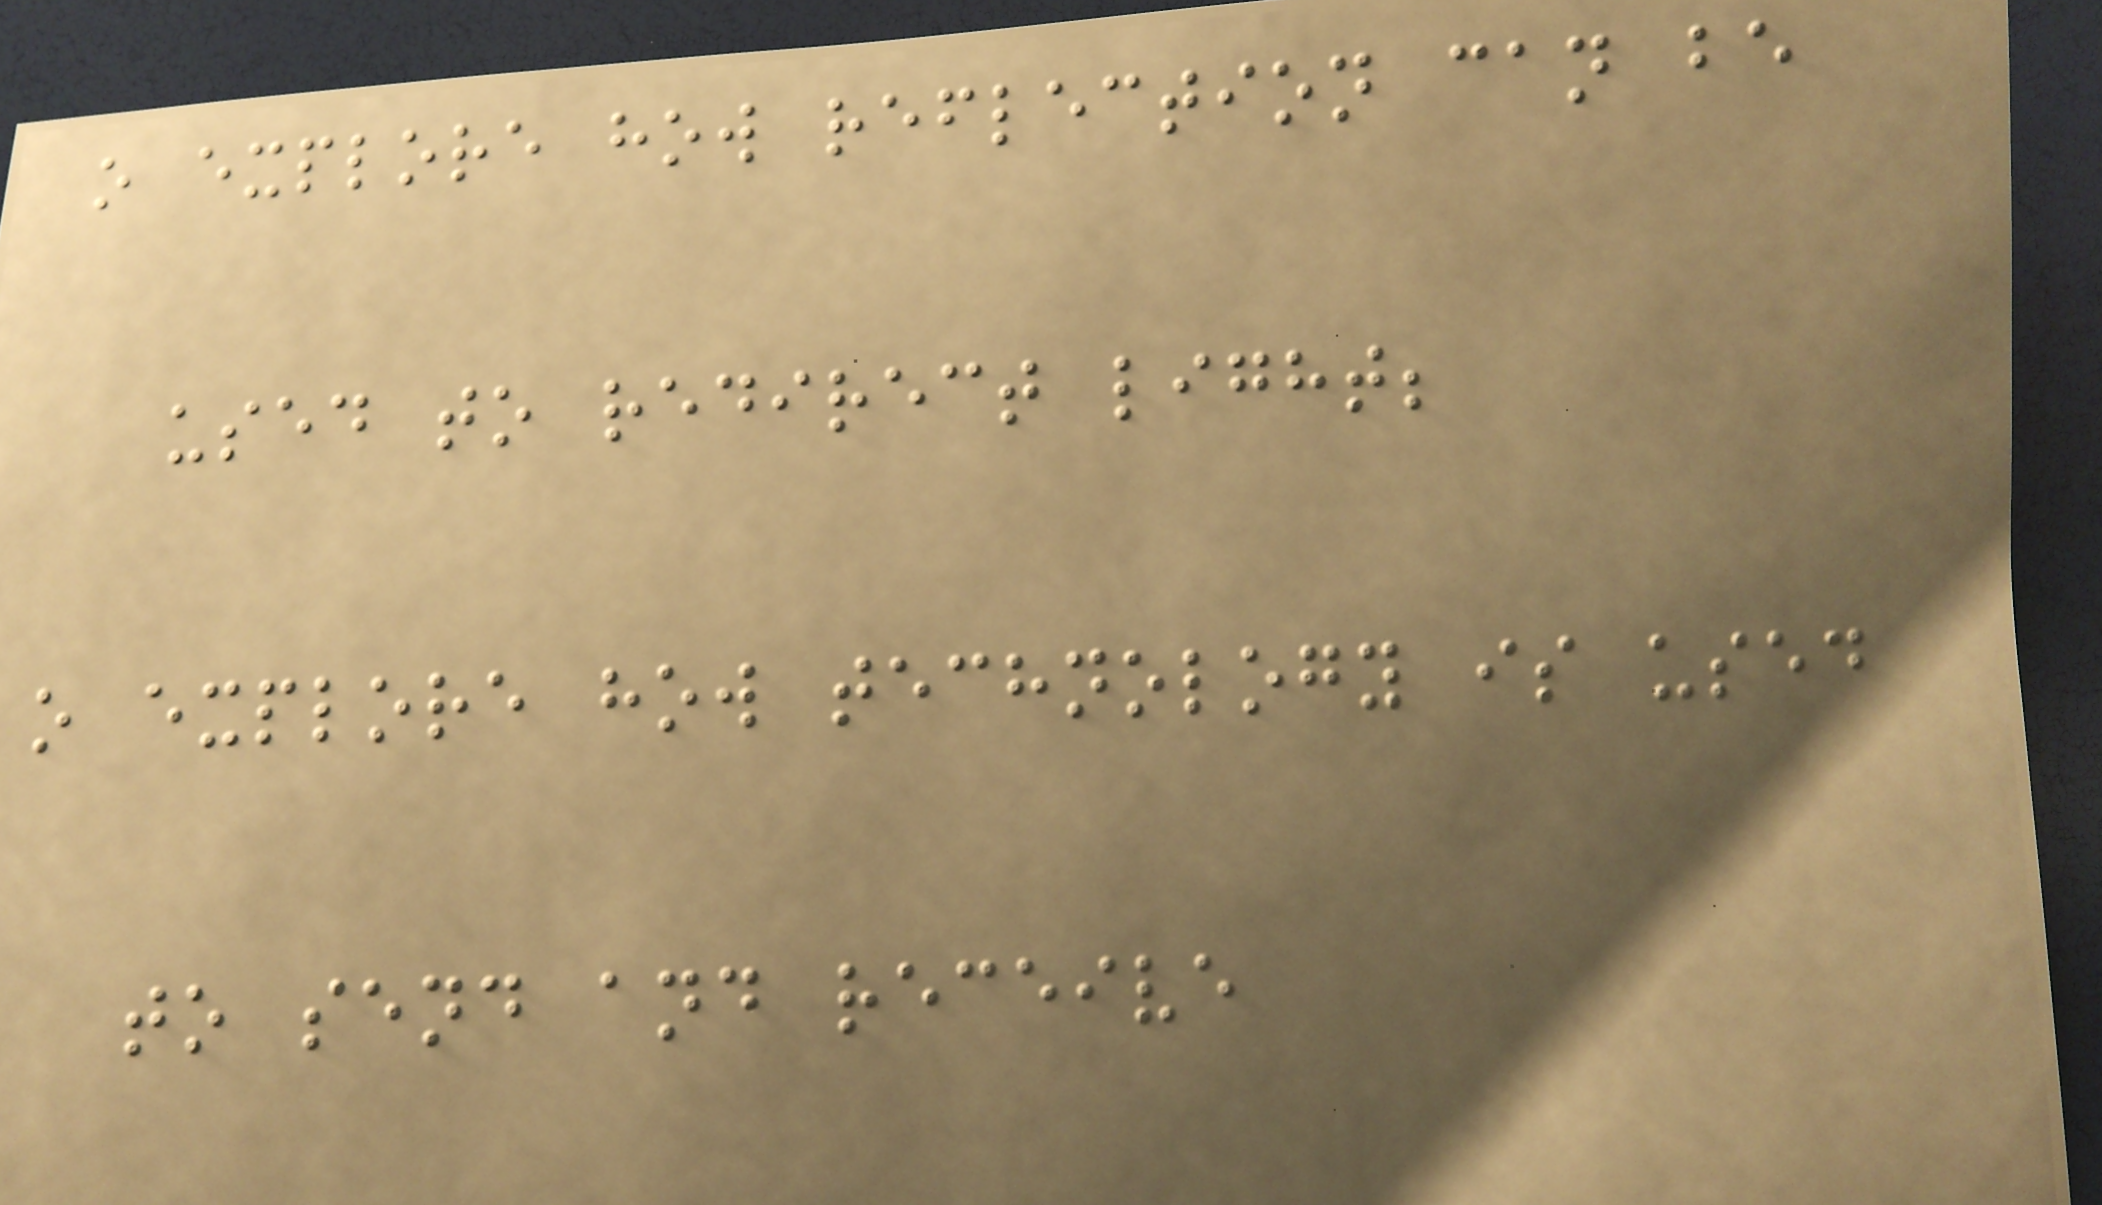o explore how reflection can be
used to redirect light;
o explore how technology is used
to send and receive
